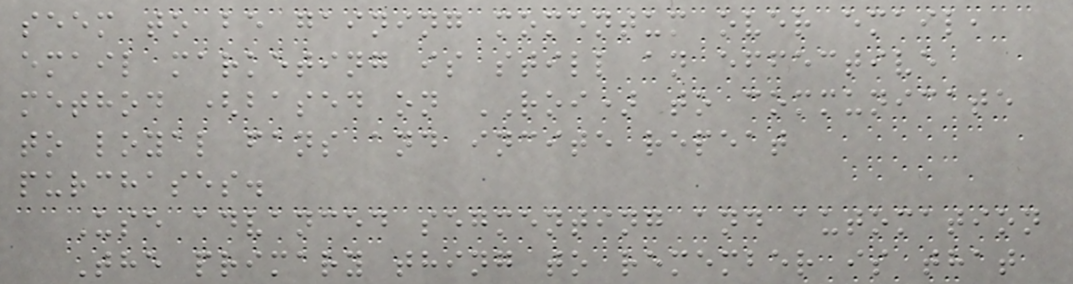seem to be gaining momentum over email,
email marketing is still an effective
method (based on ROI) to communicate
to loyal fans and incite repeat
purchases.
Use advanced segmenting and automation
The primary thing to remember is that
